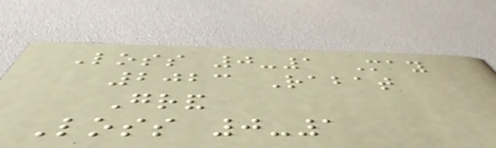Loss 0-1 May
2023 Rabat
Grand
Loss 0-1
